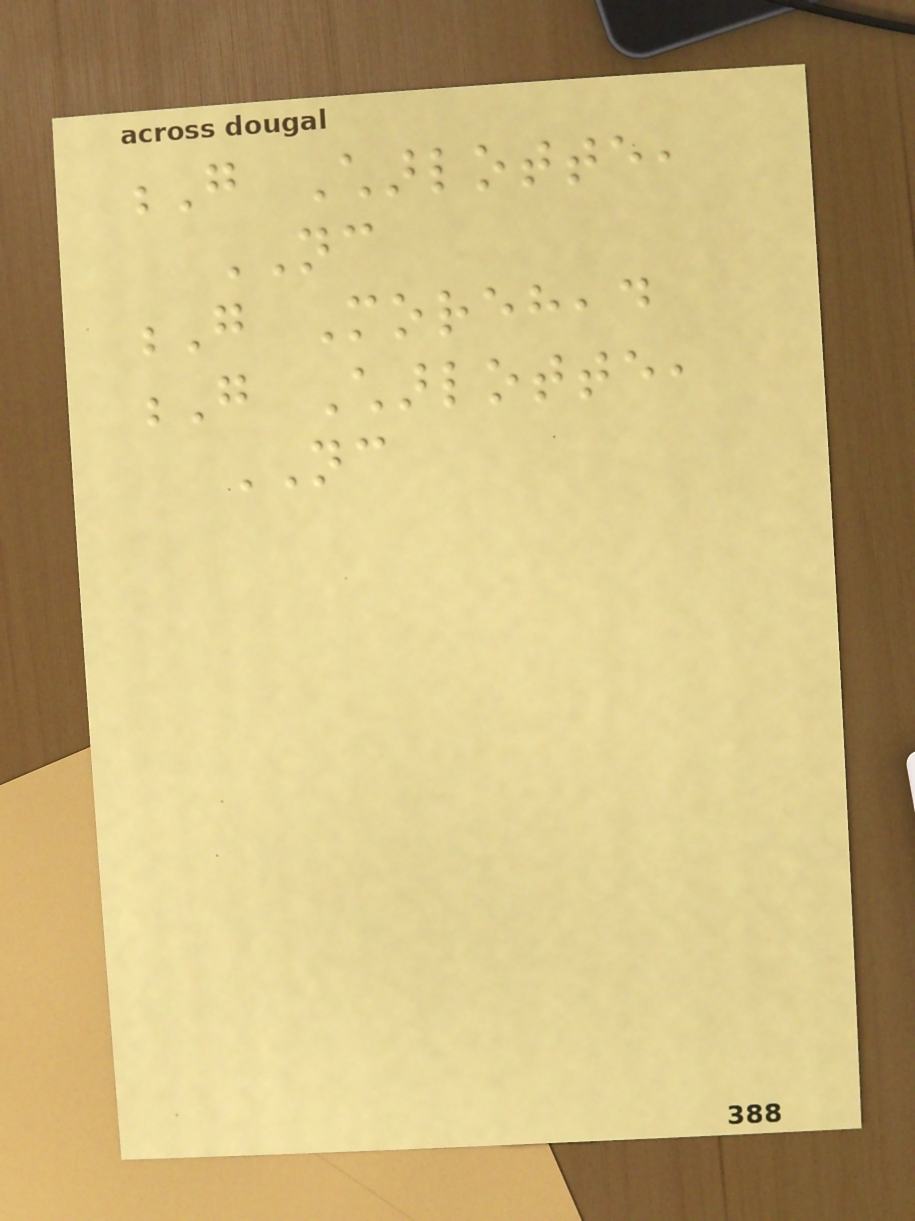G Charlotte,
NC
G Morehead
G Charlotte,
NC
